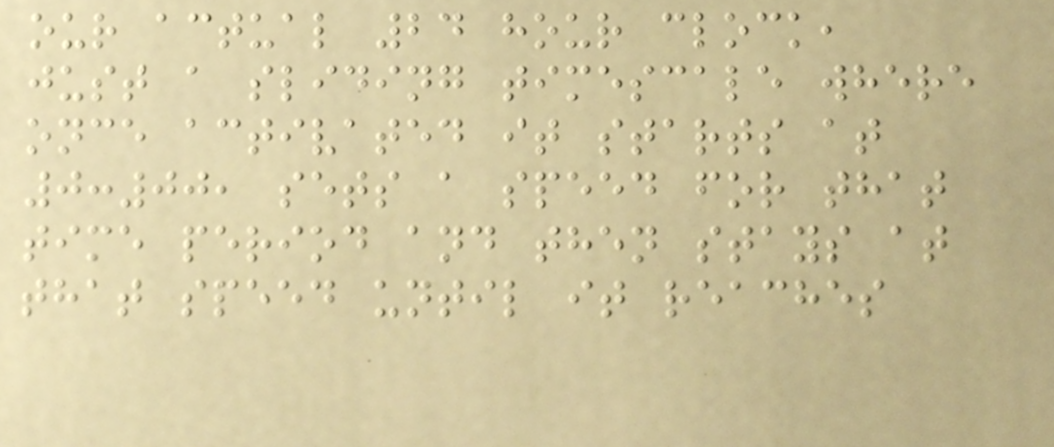our actual 24 hour clock,
just a sliding timescale where
once activated it starts at
0:00, sets a speed for that
time period and then stays at
that speed until it reaches
